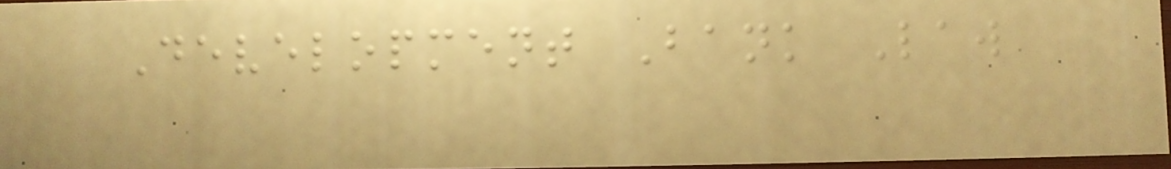Development Bank Law
